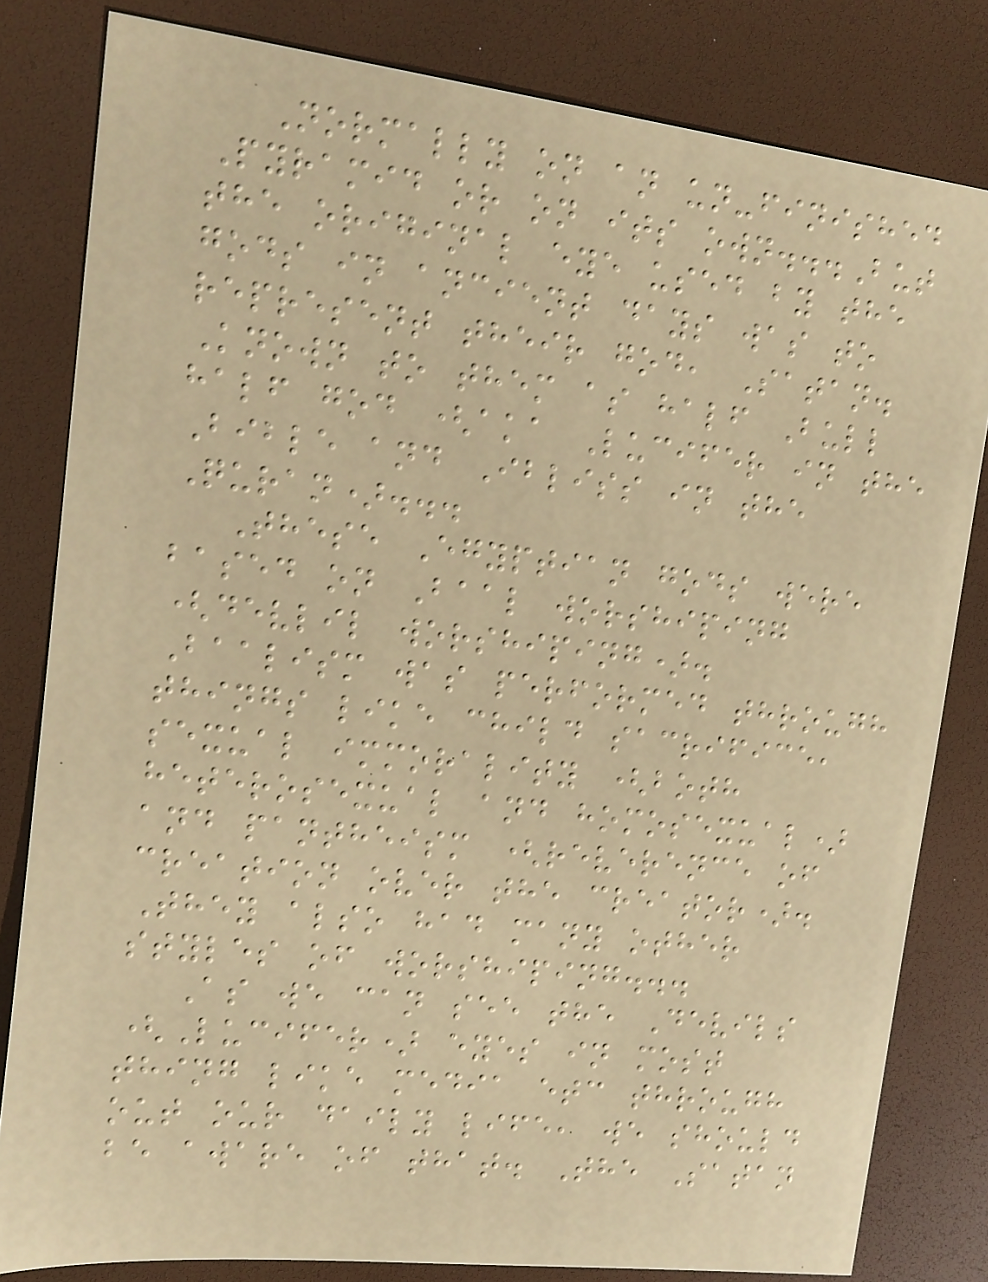Normally on an un-finished
Pyramid or on its own...But
the original eye used by the
gods in ancient days was to
represent their god, Satan.
Known to them as half Bull
half god (aka Lucifer in the
Bible and Ibliss in the
Quran)...
These Egyptian gods were
based on Baal worshiping
(devlil worshiping).
Baalism was performed through
things like child sacrifice,
sexual immorality (both
heterosexual and homosexual)
and pantheism (reverence of
creation over the creator).
They also had many other
styles of worshiping...
As we can see the Devils
(Lucifer) eyes in most
thing like media etc through
out our daily life, we should
be aware of that. The Satan
